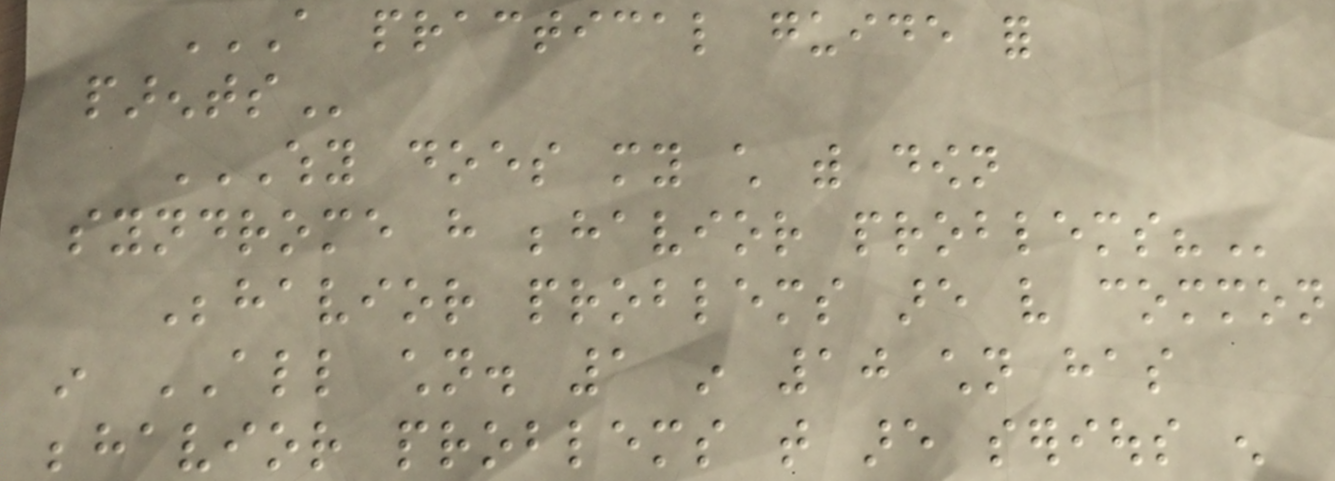A PRACTICAL GUIDE FOR
PARENTS
WHY DOES MY CHILD WITH DOWN
SYNDROME HAVE BEHAVIOR PROBLEMS?
Behavior problems are very common
in ALL children. 1 in 10 children has
behavior problems that are serious enough
